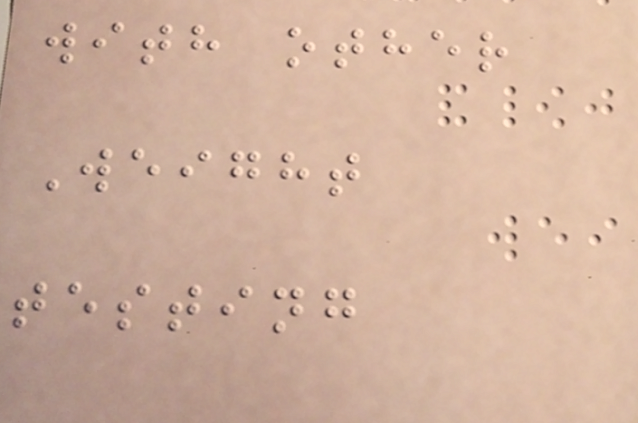with other
Weight
testing
